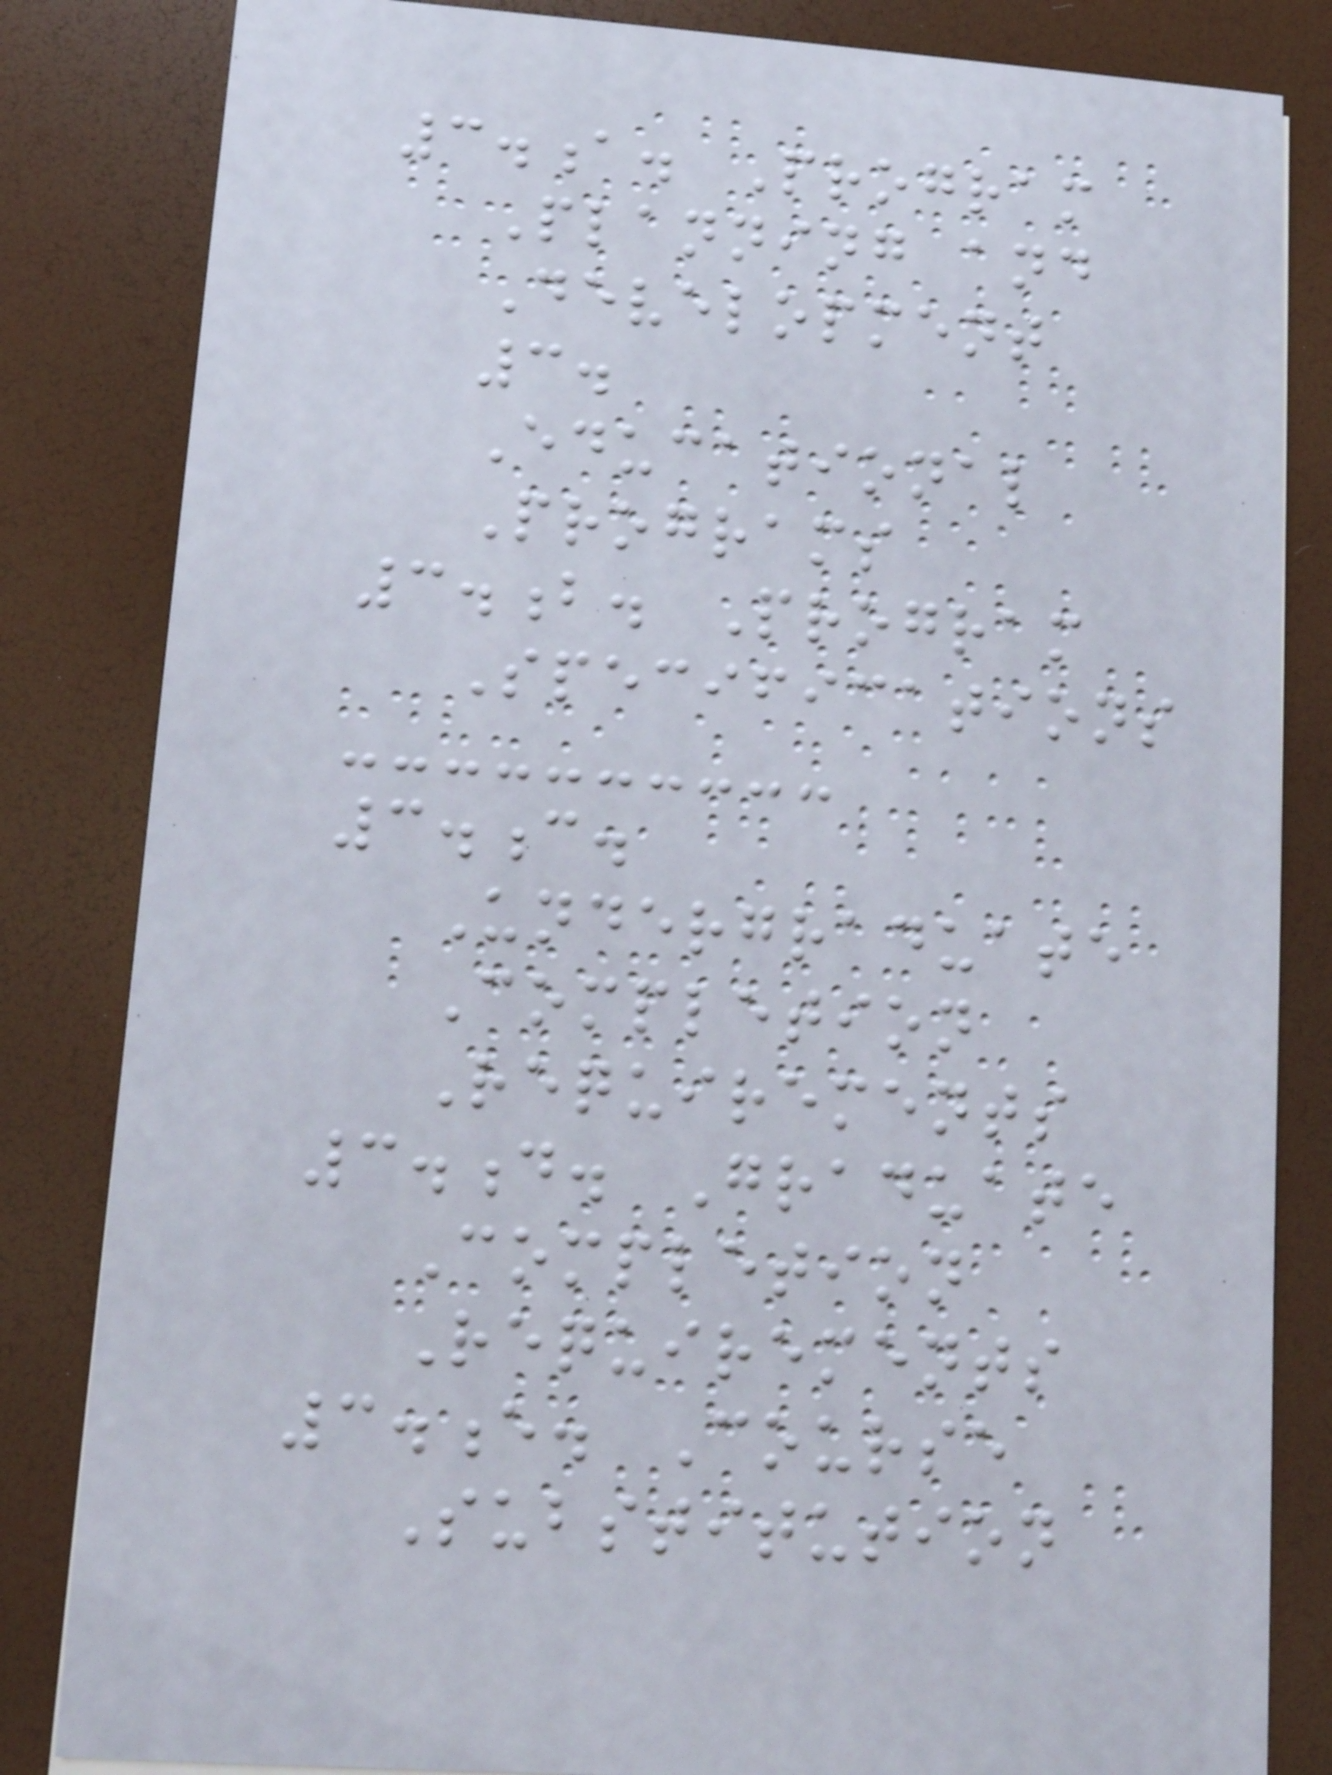3.a. Program
Planning and
Development
3.
Educational
Programs
3.b. Program
Specifications
3.c.
Undergraduate
Completion
Requirements
3.d. Graduate
Completion
Requirements
3.e. Course
Substitution
